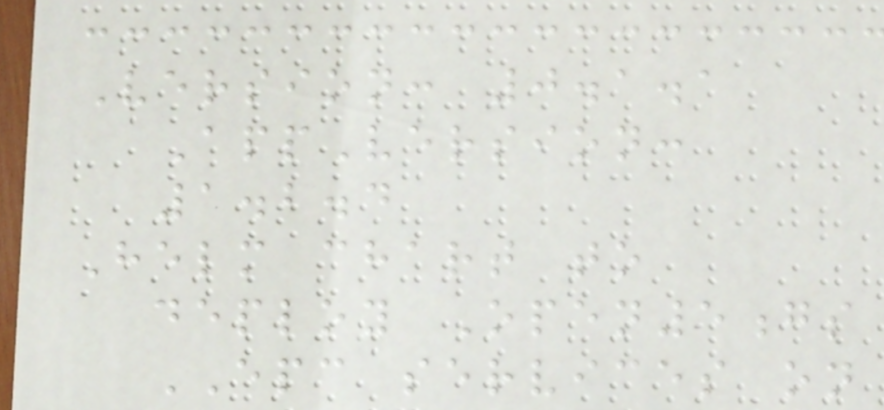Version: 0.1.1
AppVersion:
1.2.4
Helm chart to
deploy Open5gs
EPC services on
